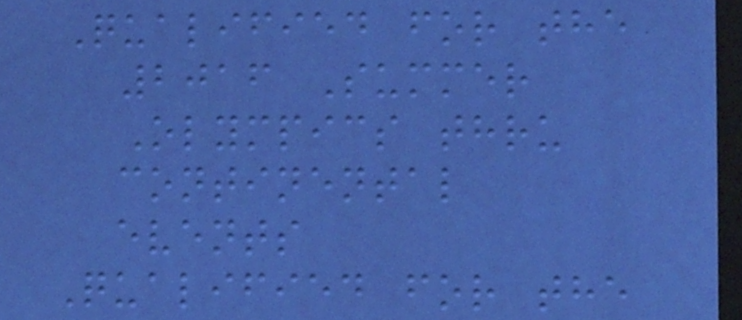Qualified for the
2016 Summer
Olympics thru
continental
events
Qualified for the
